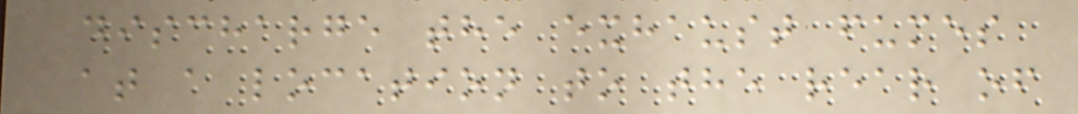discharge the exhaust fumes
at a location to the rear of
